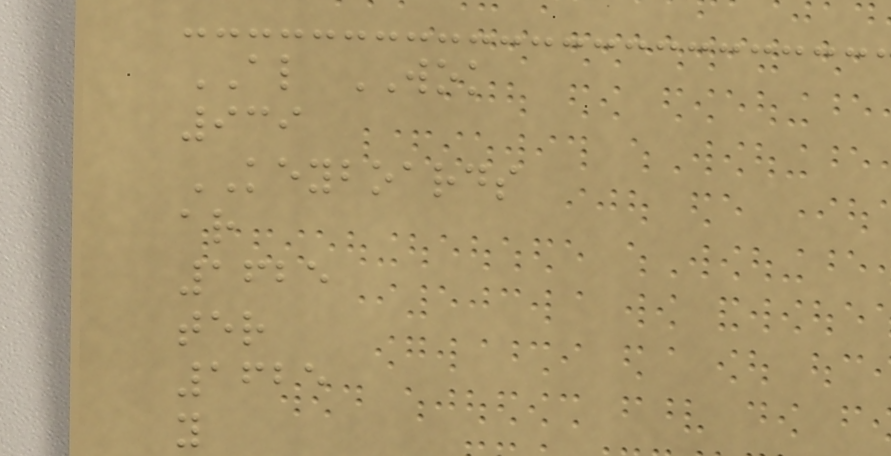AL WOK
939
KEYBOARDS
ar
1625
ter
1625
y
